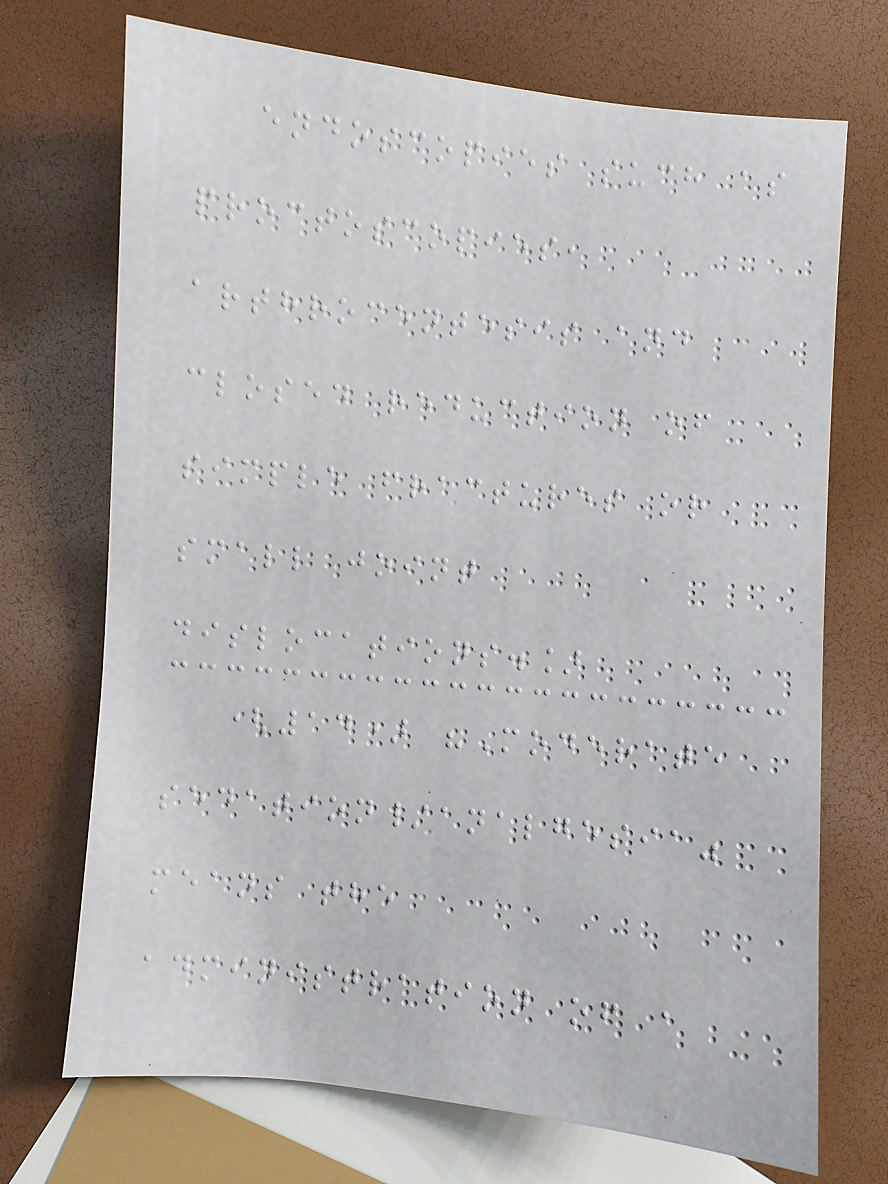endoscopies such as
proctoscopies,
arthrocentesis and
closed reduction of
simple fractures or
small joint
dislocations.]
(14) "Moderate
sedation/analgesia"
means the
administration of a
